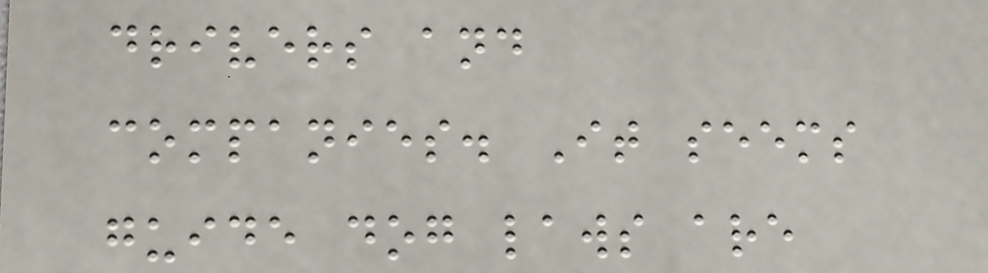drivers and
companies. It seems
guide dog laws are
